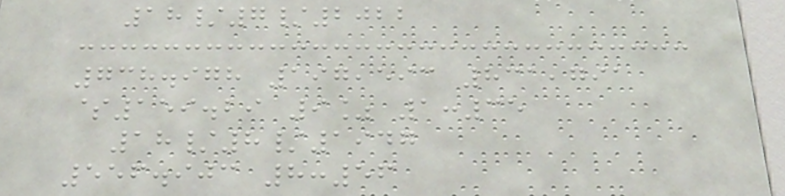18/7/2022
738.978 197,593 831,791
$159.29 9% 1:35
18/8/1947
556.903 8:56
